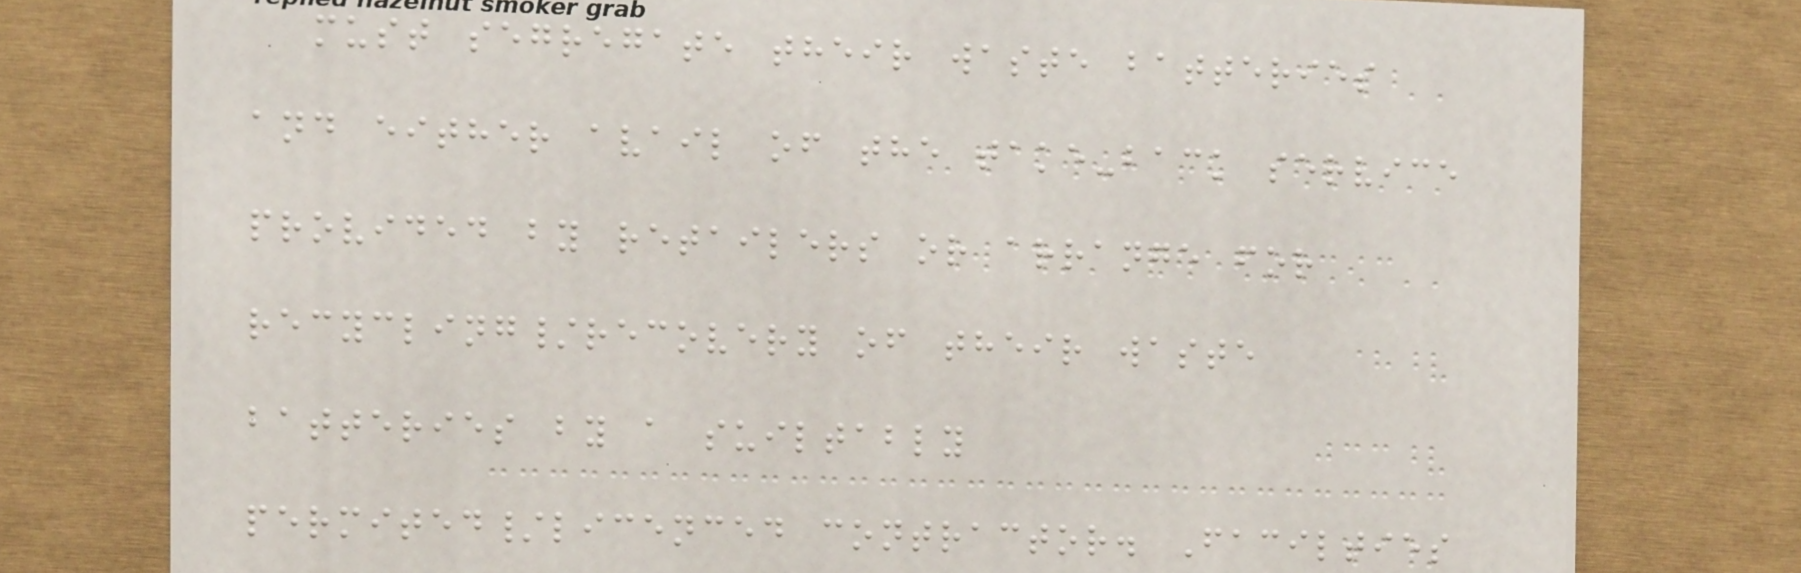must segregate their waste batteries
and either avail of the take-back service
provided by retailers or arrange for
recycling/recovery of their waste
batteries by a suiltably
permited/licenced contractor. Facilties
